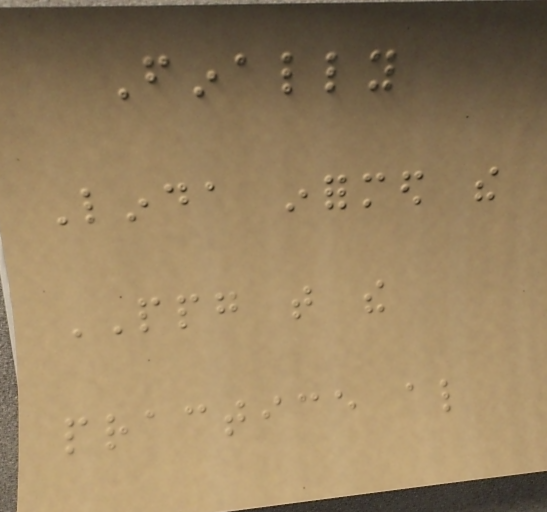Finally
Linda informed the
PPG that the
practice also
